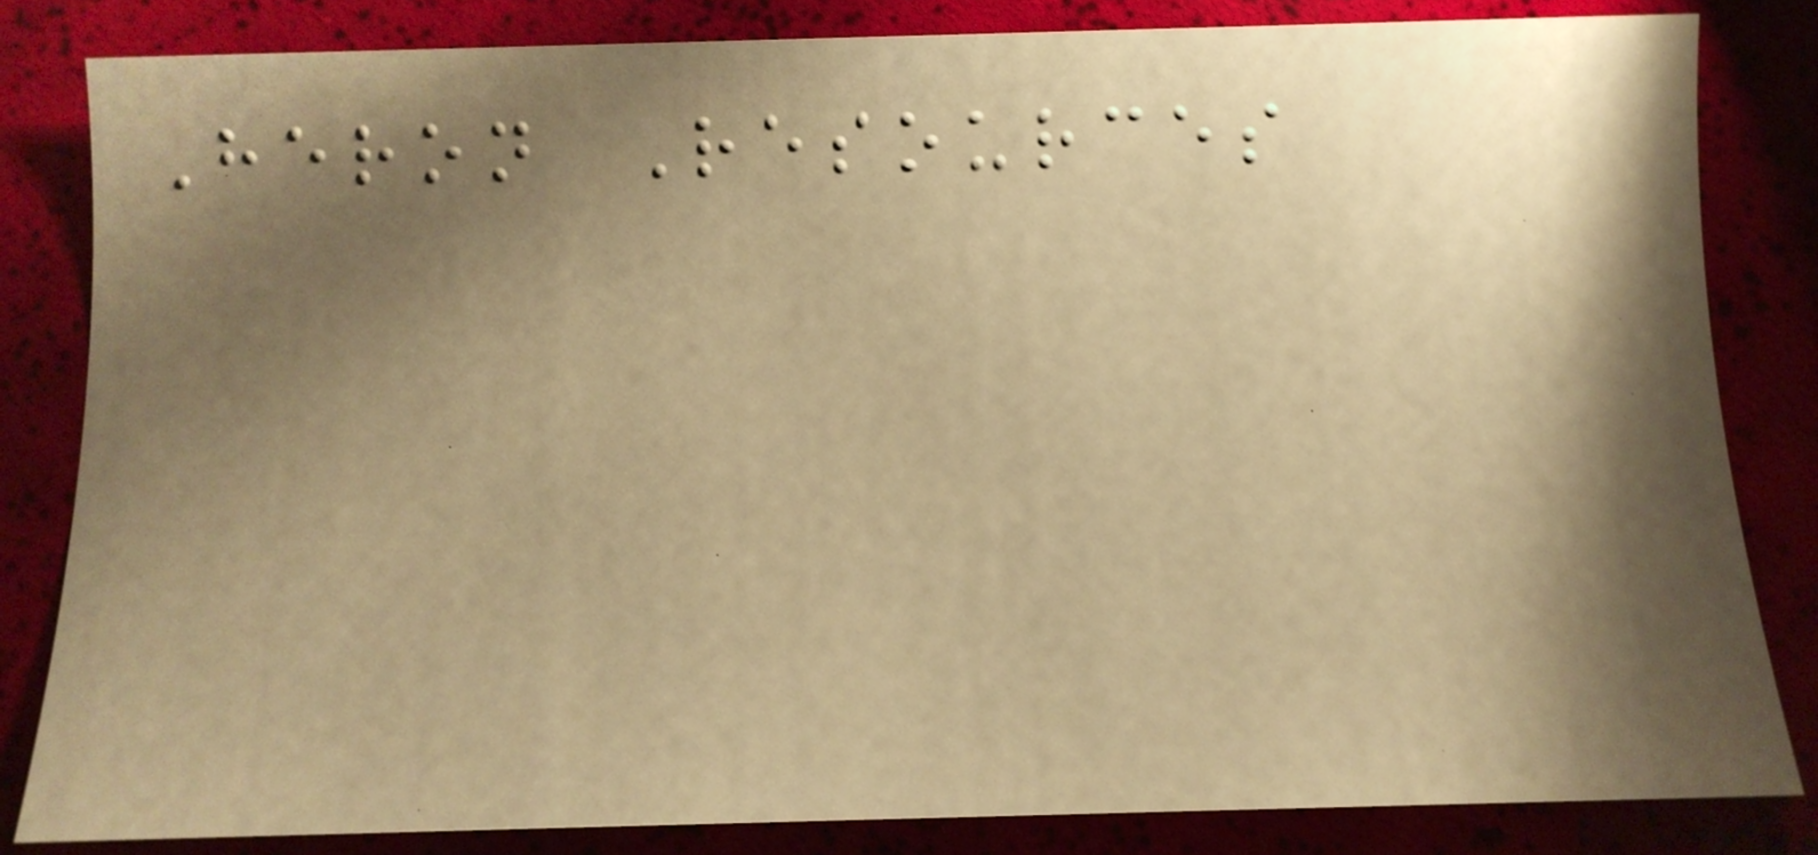Heron Resources
